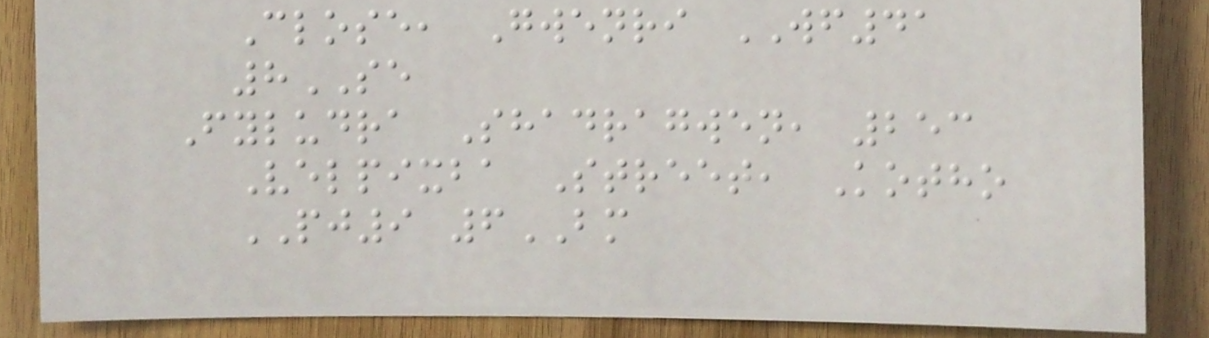Close, Gwenri WF41
8SE
Fyludra Shadragwen, 253
Velpixba Street, Kotho
PJ9 6BM
